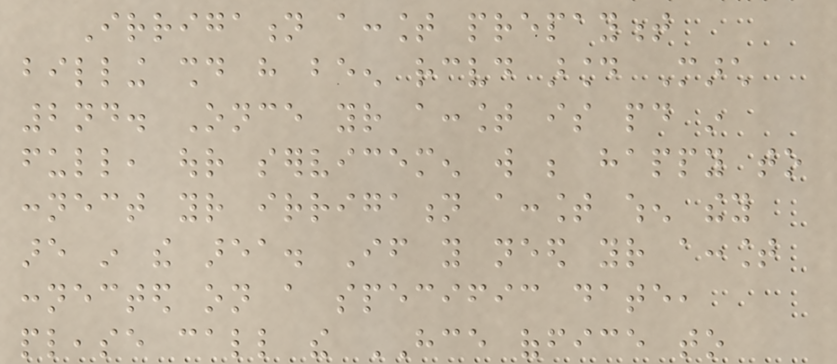Irrigation account prepayment
billing should have been received around March
2nd. Once your account is paid in
full, our servicemen will be happy to
connect your irrigation account when they
are in the area. If you need your account
connected on a specific date,
please call the HCE office to
